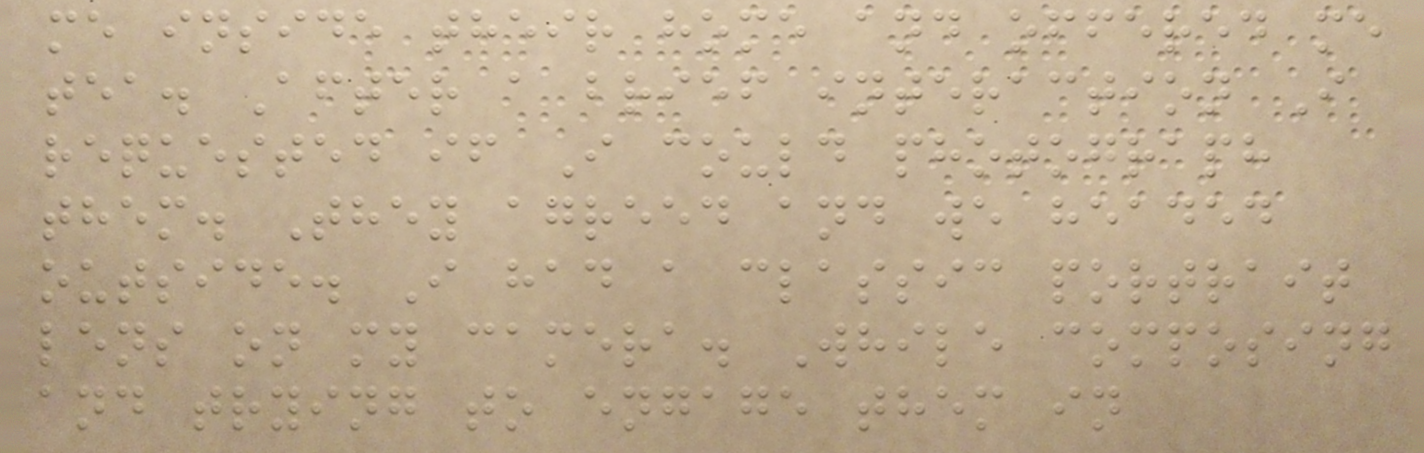me inside their home and offered me
tea. After a brief interaction I
requested if I could photograph
them. They agreed and we headed
outside. I had a classic portrait
lens on my camera. While composing
and trying to engage them in
